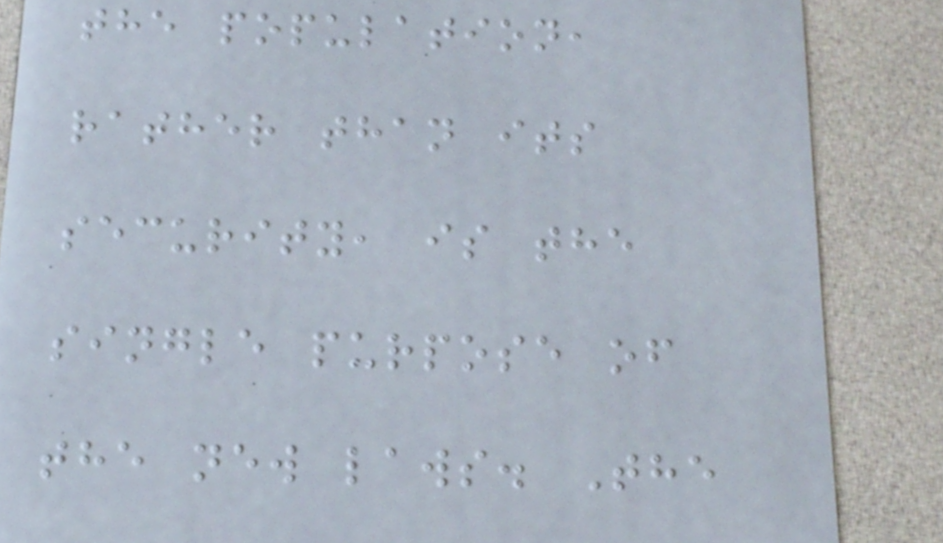the population,
rather than its
security, is the
single purpose of
the new laws. The
